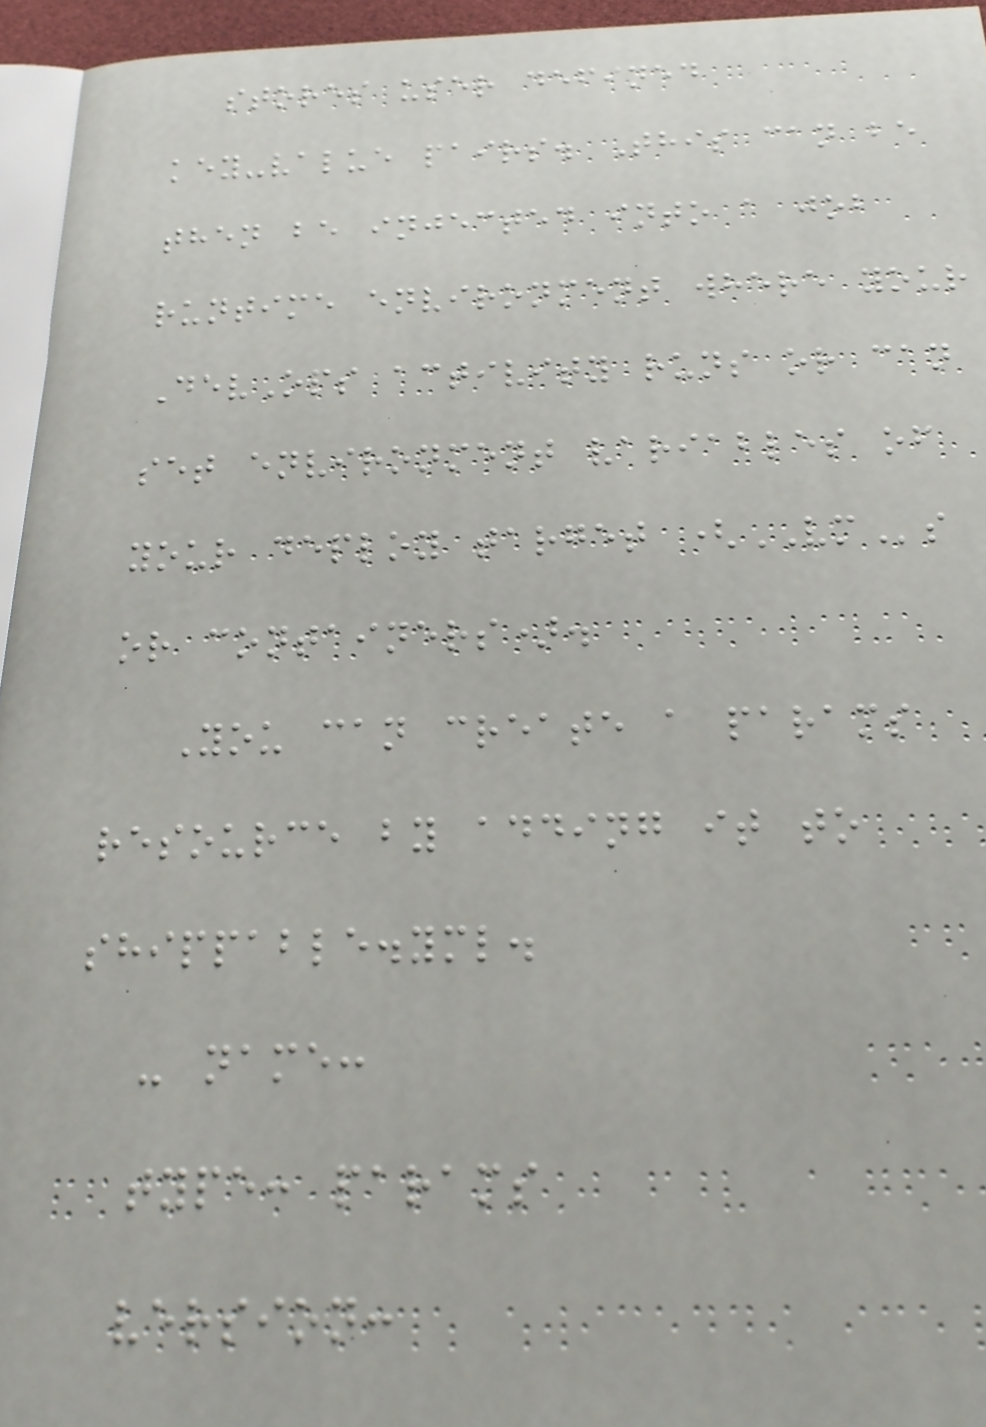stores user defined
key-value pairs. This can be
then be injected into a job
runtime environment where your
DevOps activity runs or can
set environment variables of
your deploy target (VMs
or containers).
You can create a params
resource by adding it to
shippable.yml.
- name:
type: params
version:
